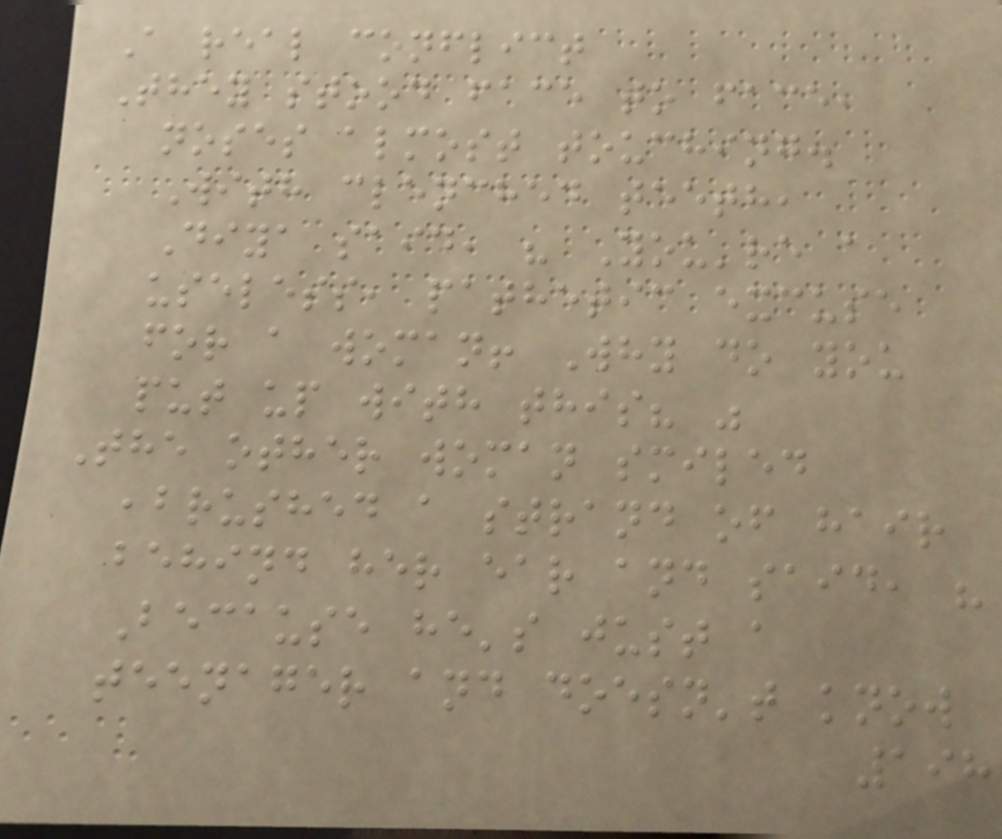A real conflict
They stood face to face,
noses almost touching.
With clenched teeth,
Diya said, " You're a
useless, pathetic excuse
for a woman! Why do you
put up with this? "
The other woman smiled
,brushed a strand of hair
behind her ear and said, "
Because he's just a
teenager and doesn't know
198
